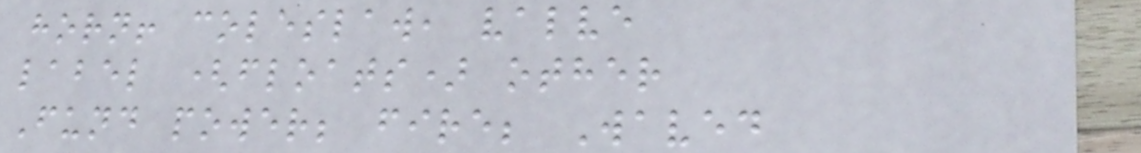horn! coleslaw, valve
label (floats) other
Fund power; fire; Waved
